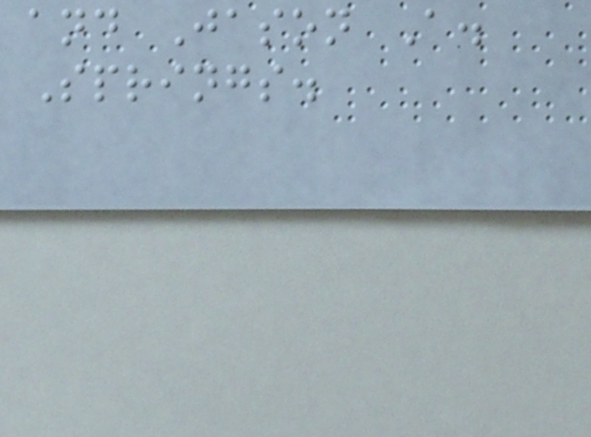and Jason A.
Springs.
